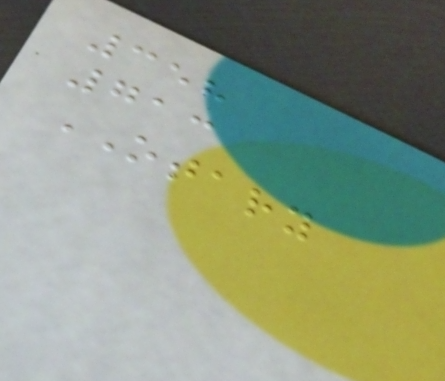358
713
OTARY
